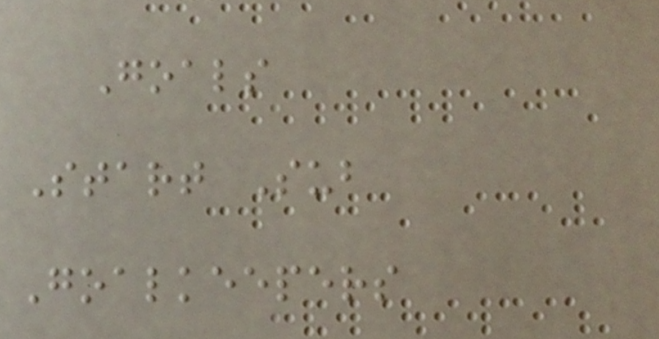Goals
Start Sub
Goalkeepers
